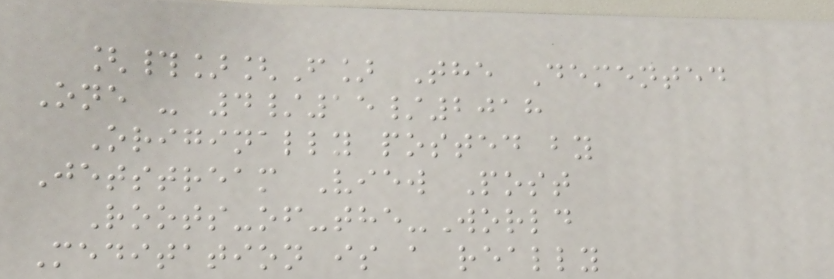[#][F] The Demented
One - 4/15/2018
Originally posted by
Jetstream View Post
Roots-of-the-World
Meditation is a really
